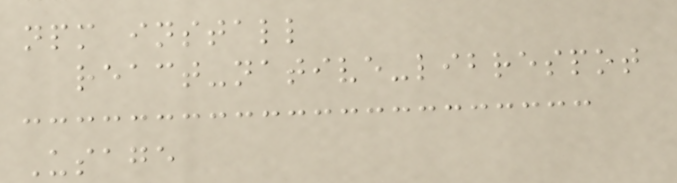npm install
react-native-librespot
Usage
